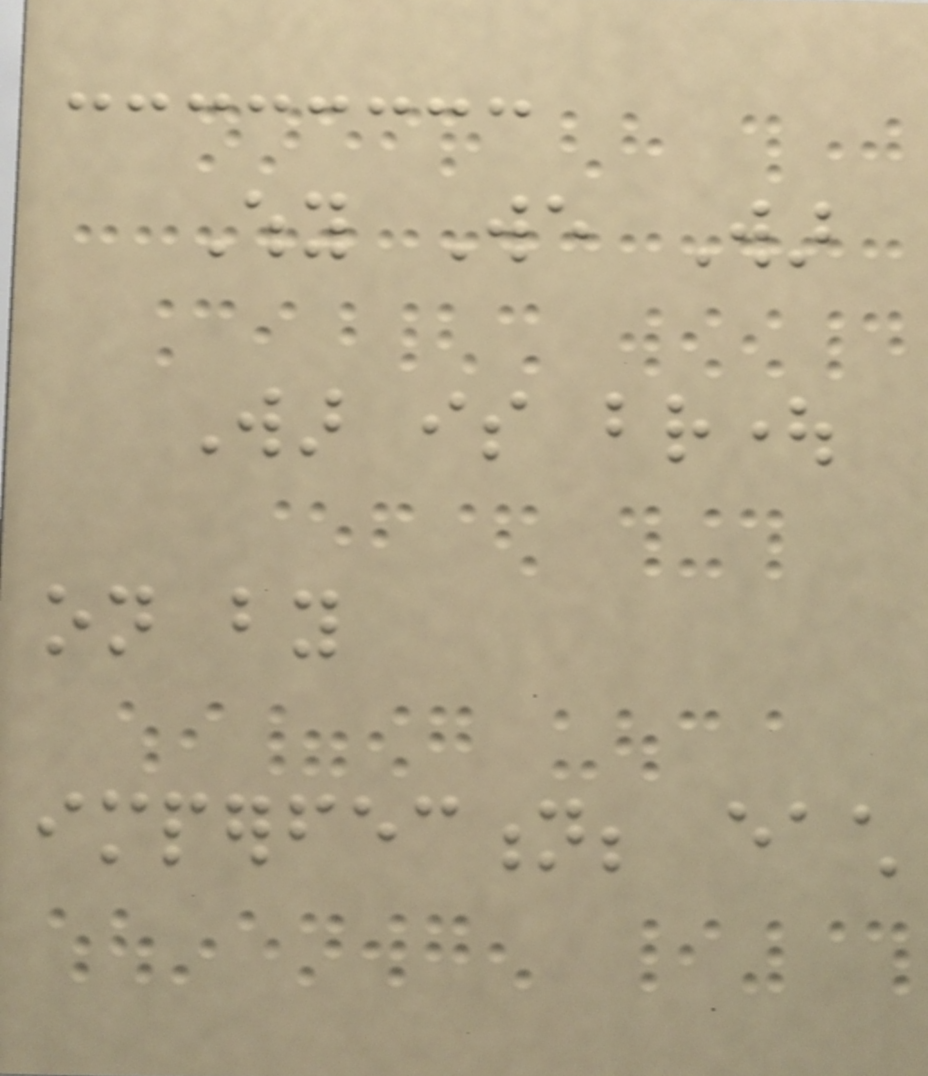Why We War
War is brought
on by
imperfection; each
